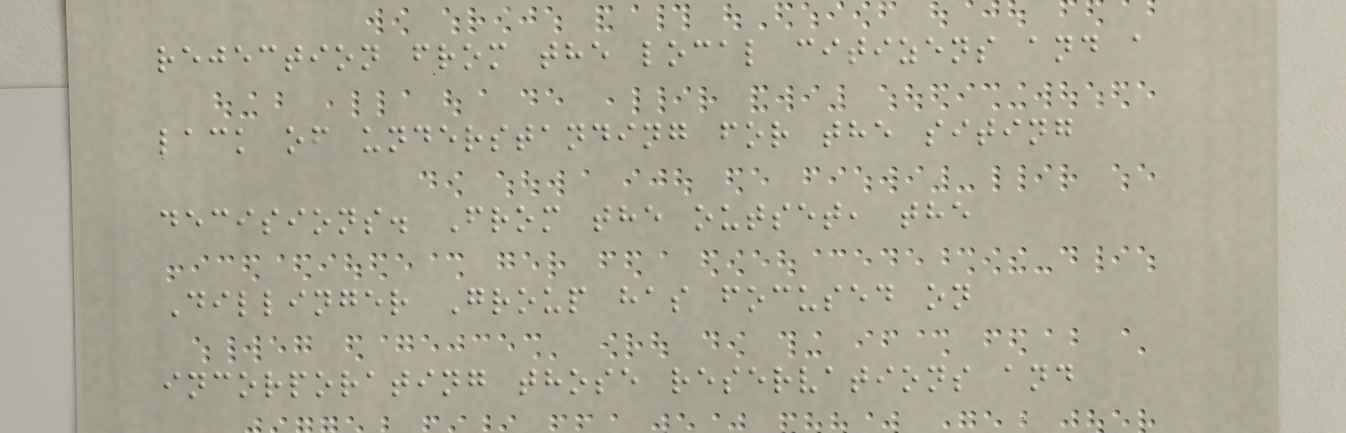rejection from the local citizens and a
lack of understanding for the siting
decisions. From the outset, the
Dillinger Group has focused on
incorporating those reservations and
